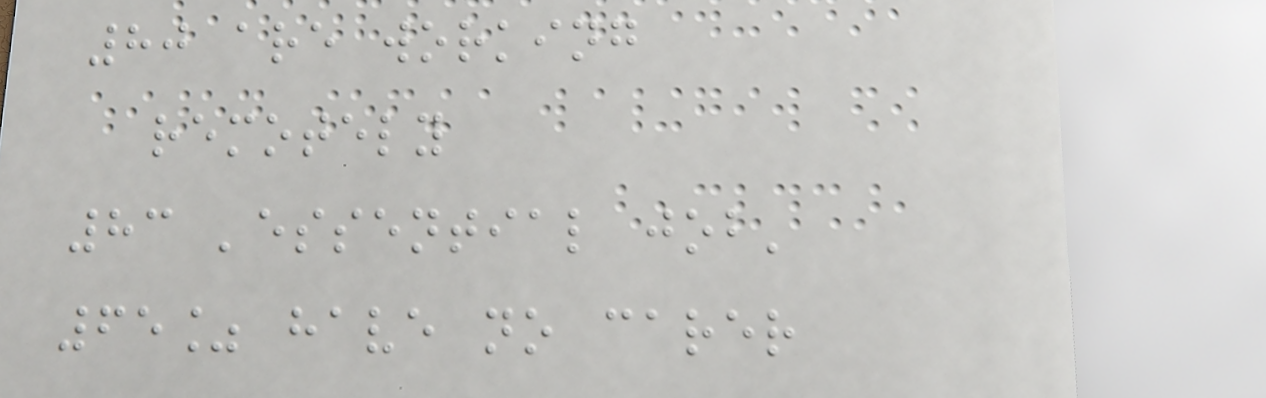80 are working
remotely
83 'essential job'
65% have no carer
